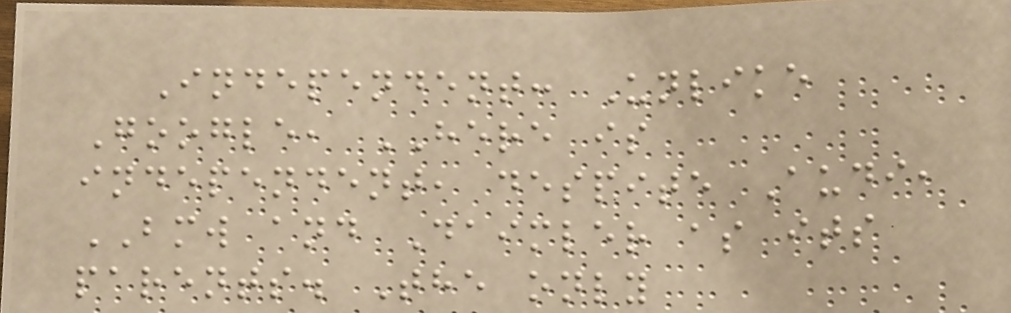Independent: Unlike
Google, HERE is
independent, despite Audi,
BMW and Daimler as its
parents. The only
